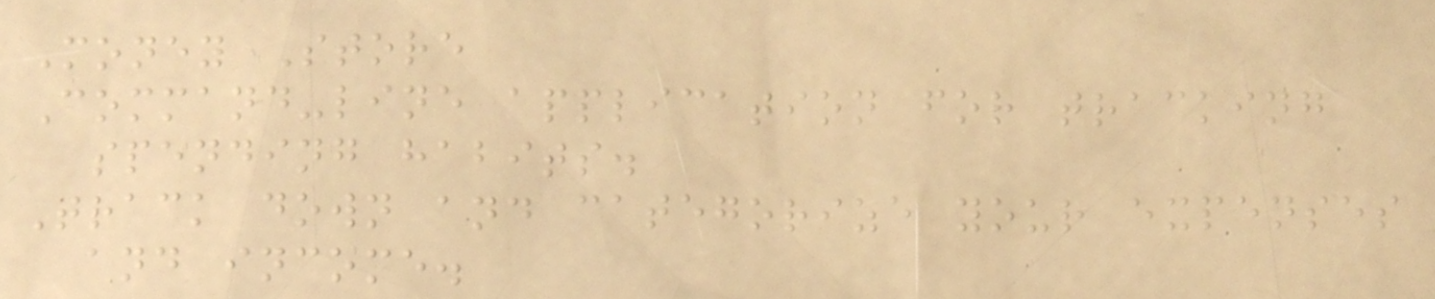Money Store
Command-line application for tracking
spending habits.
Track down and categorize your expenses
and income.
